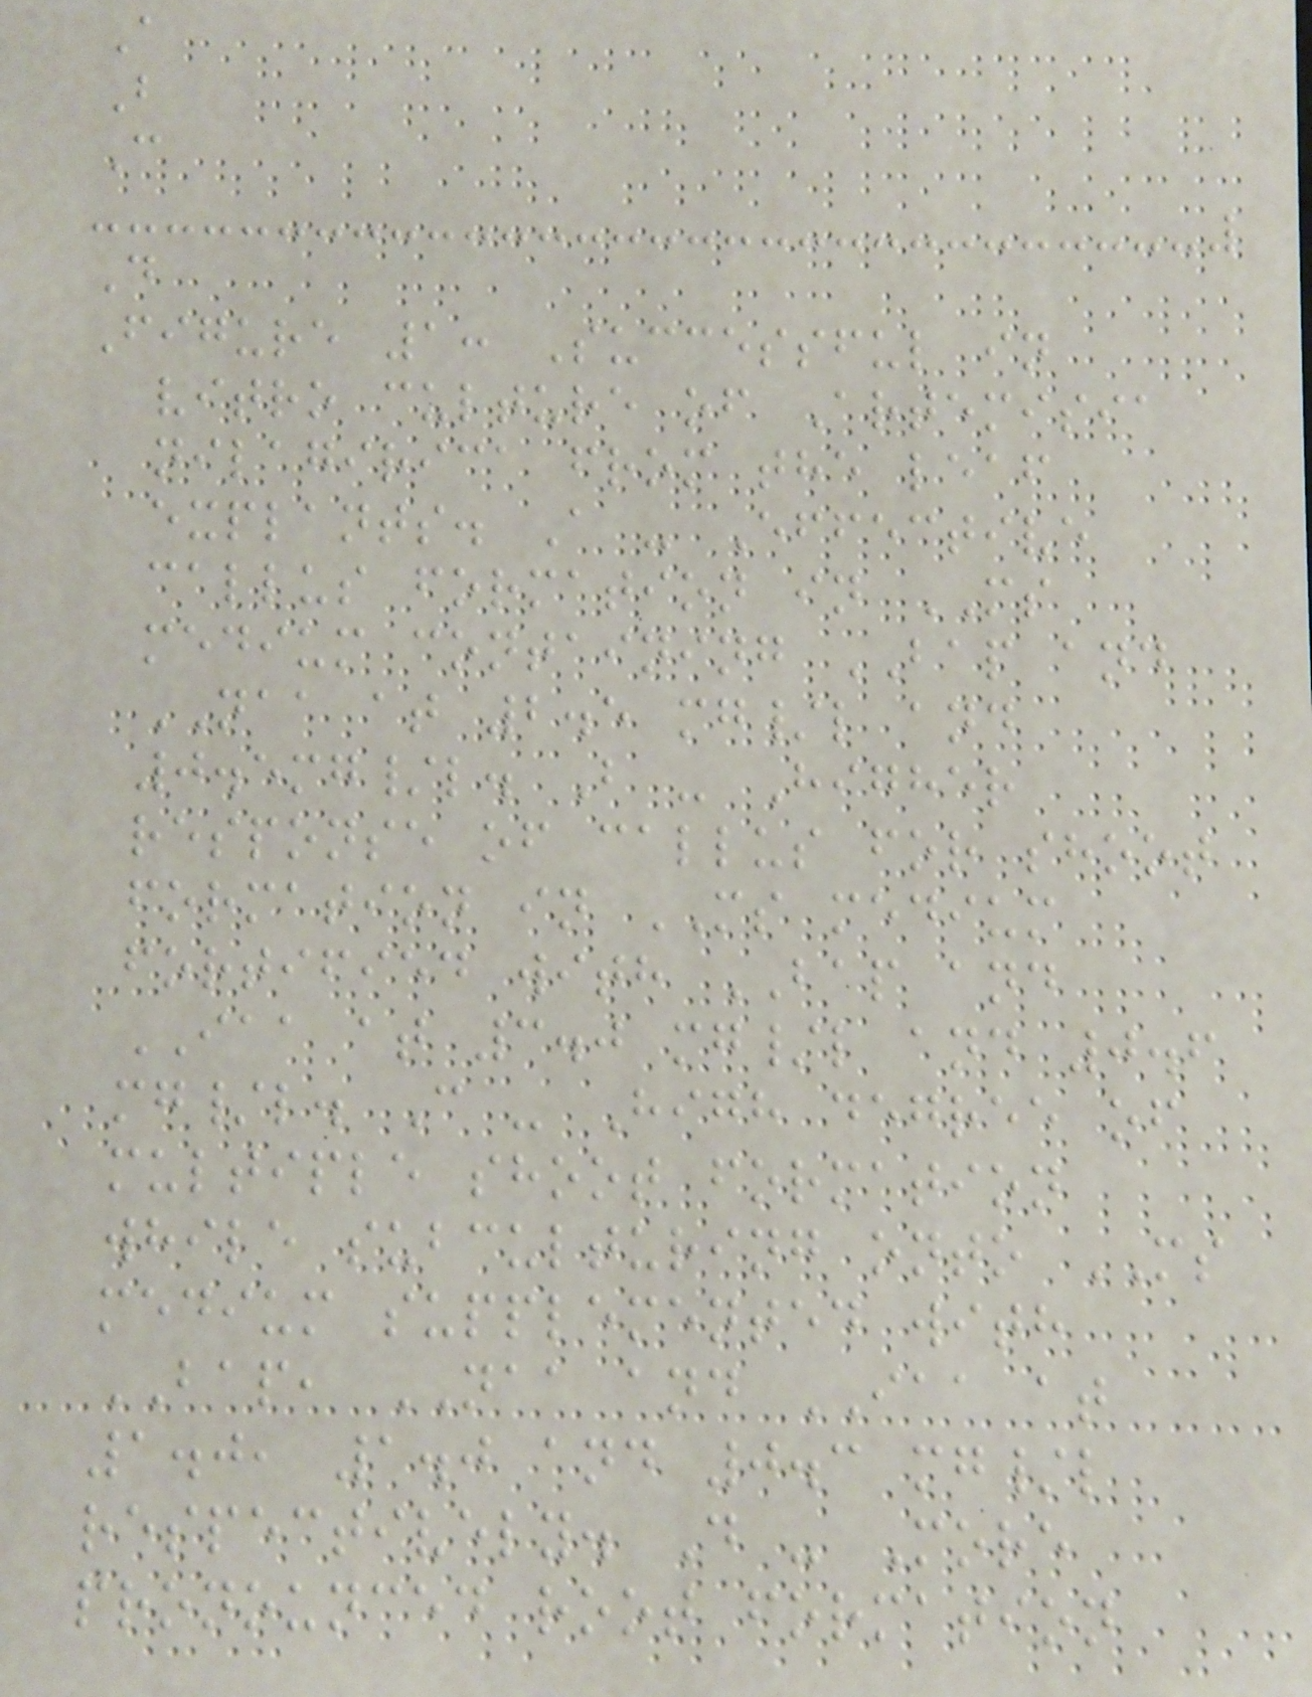A
B
C
D
Figure 1: Successful in
vitro culture of Artemisia
nilagirica from the leaf
explants. A - Effective
callus formation in MS
medium containing BAP and
NAA at 2.5 mg/l and
0.5mg/l. B - Higher
response of callus for shoot
formation in MS medium
fortified with BAP and
IAA at 3.0 mg/l and 0.6
mg/l. C - High degree of
multiple shoot formation
while subculturing onto MS
medium supplemented with
BAP, NAA and IAA at
1.0, 1.0 and 0.3 mg/l
respectively. D - More
pronounced root formation
